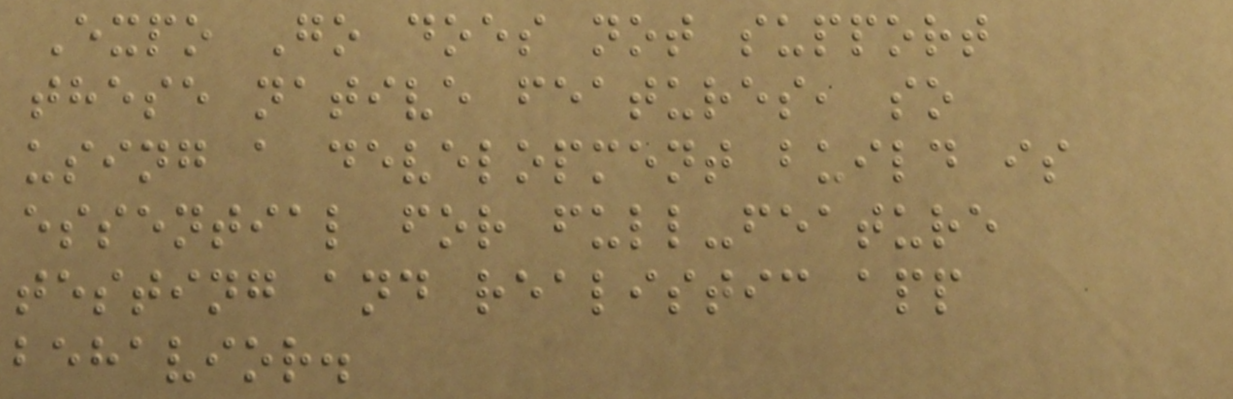Expo Go does not support
these native features, so
using a development build is
essential for full-feature
testing and realistic app
behavior.
